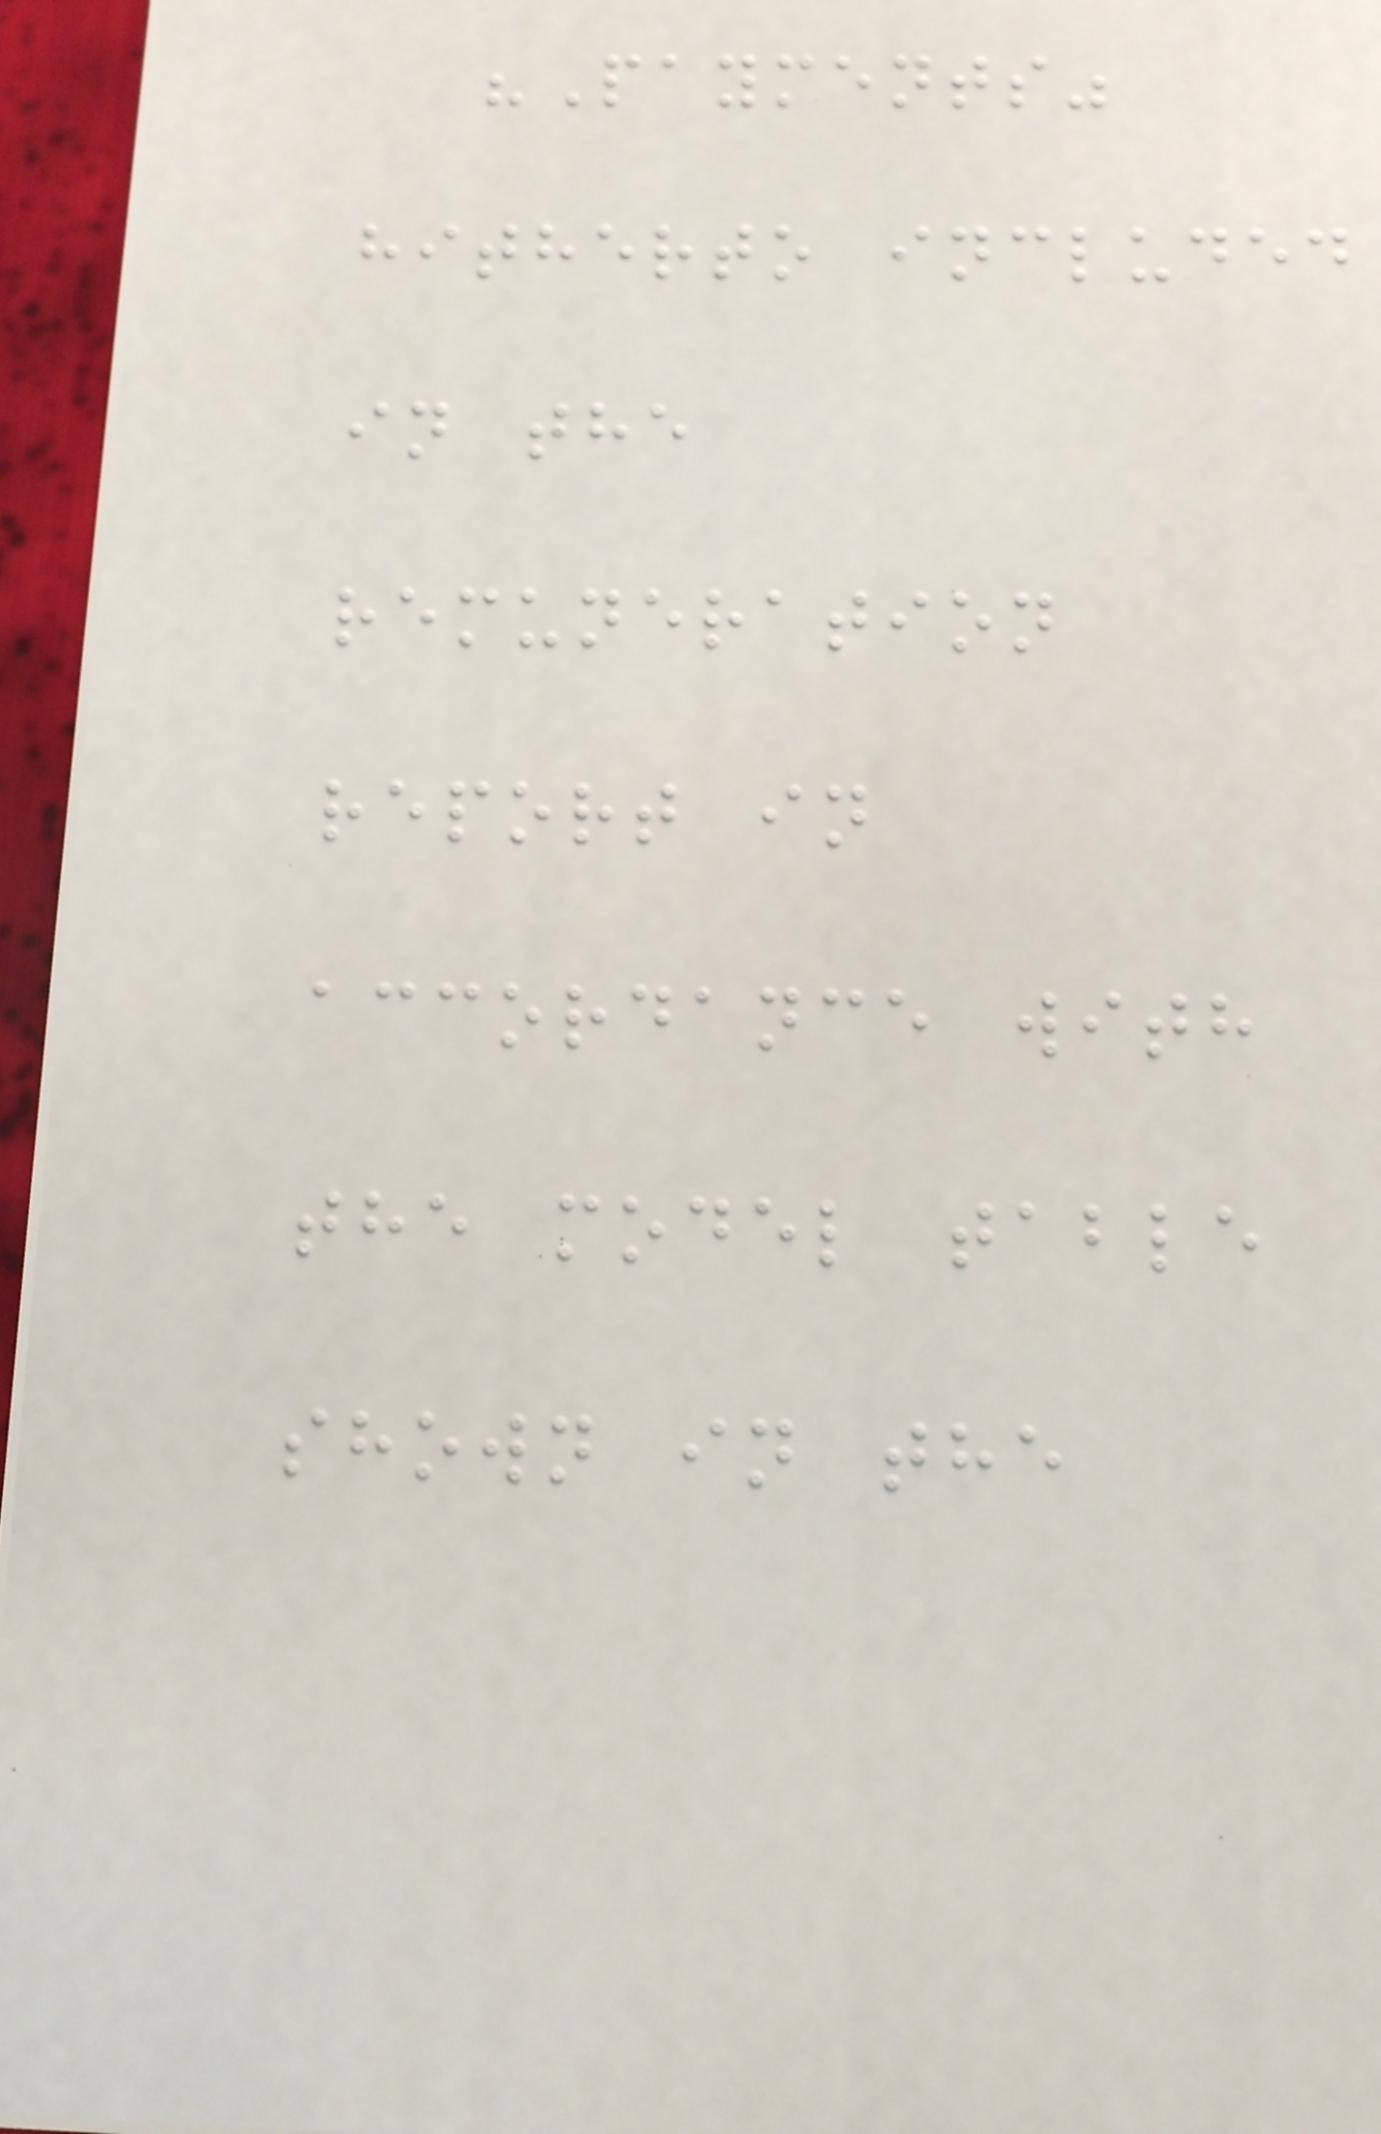"Payments"
hitherto included
in the
remuneration
report in
accordance with
the model table
shown in the
